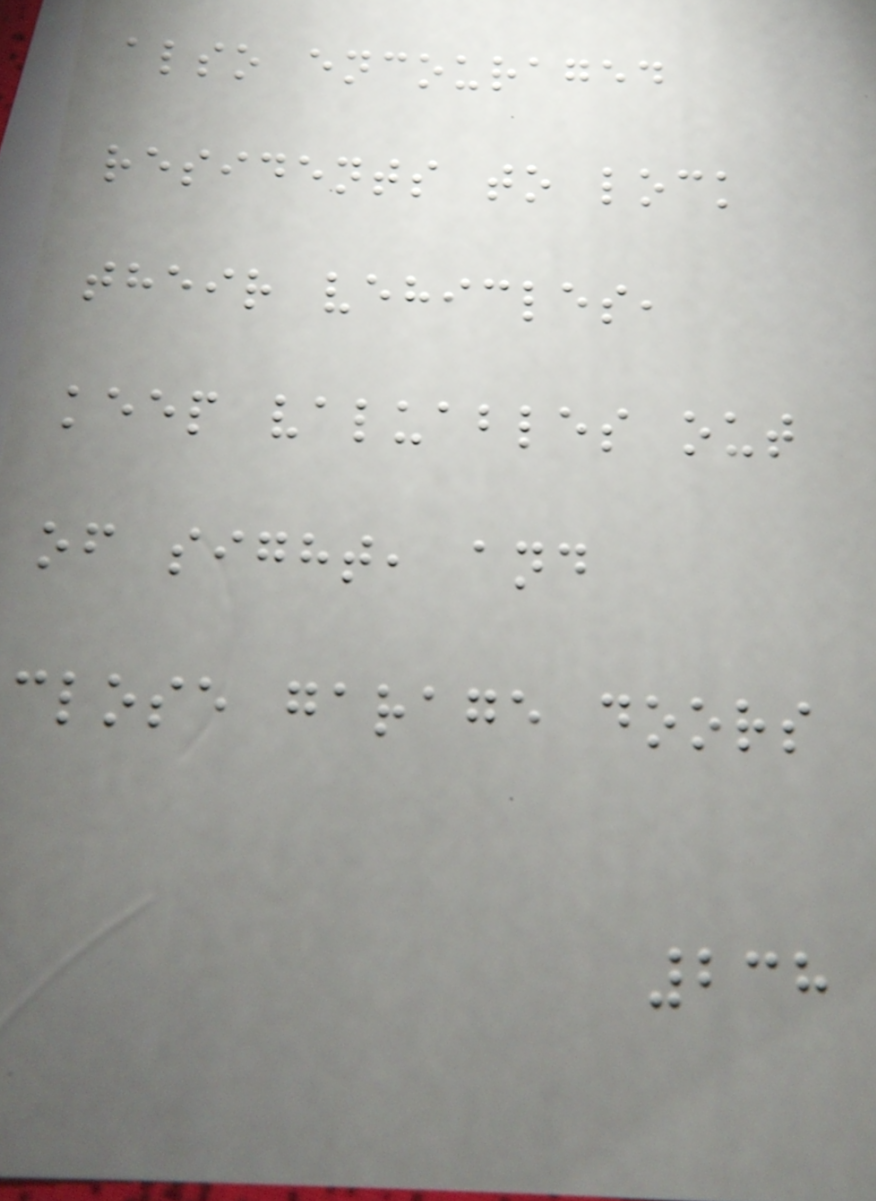also encouraged
residents to lock
their vehicles,
keep valuables out
of sight, and
close garage doors
238
